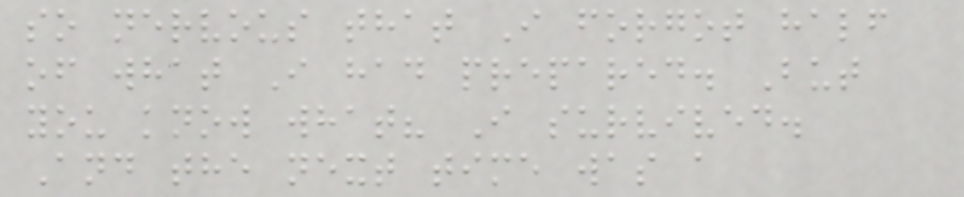so nervous that I forgot half
of what I had prepared. But
you know what? I survived.
And the next time was a
